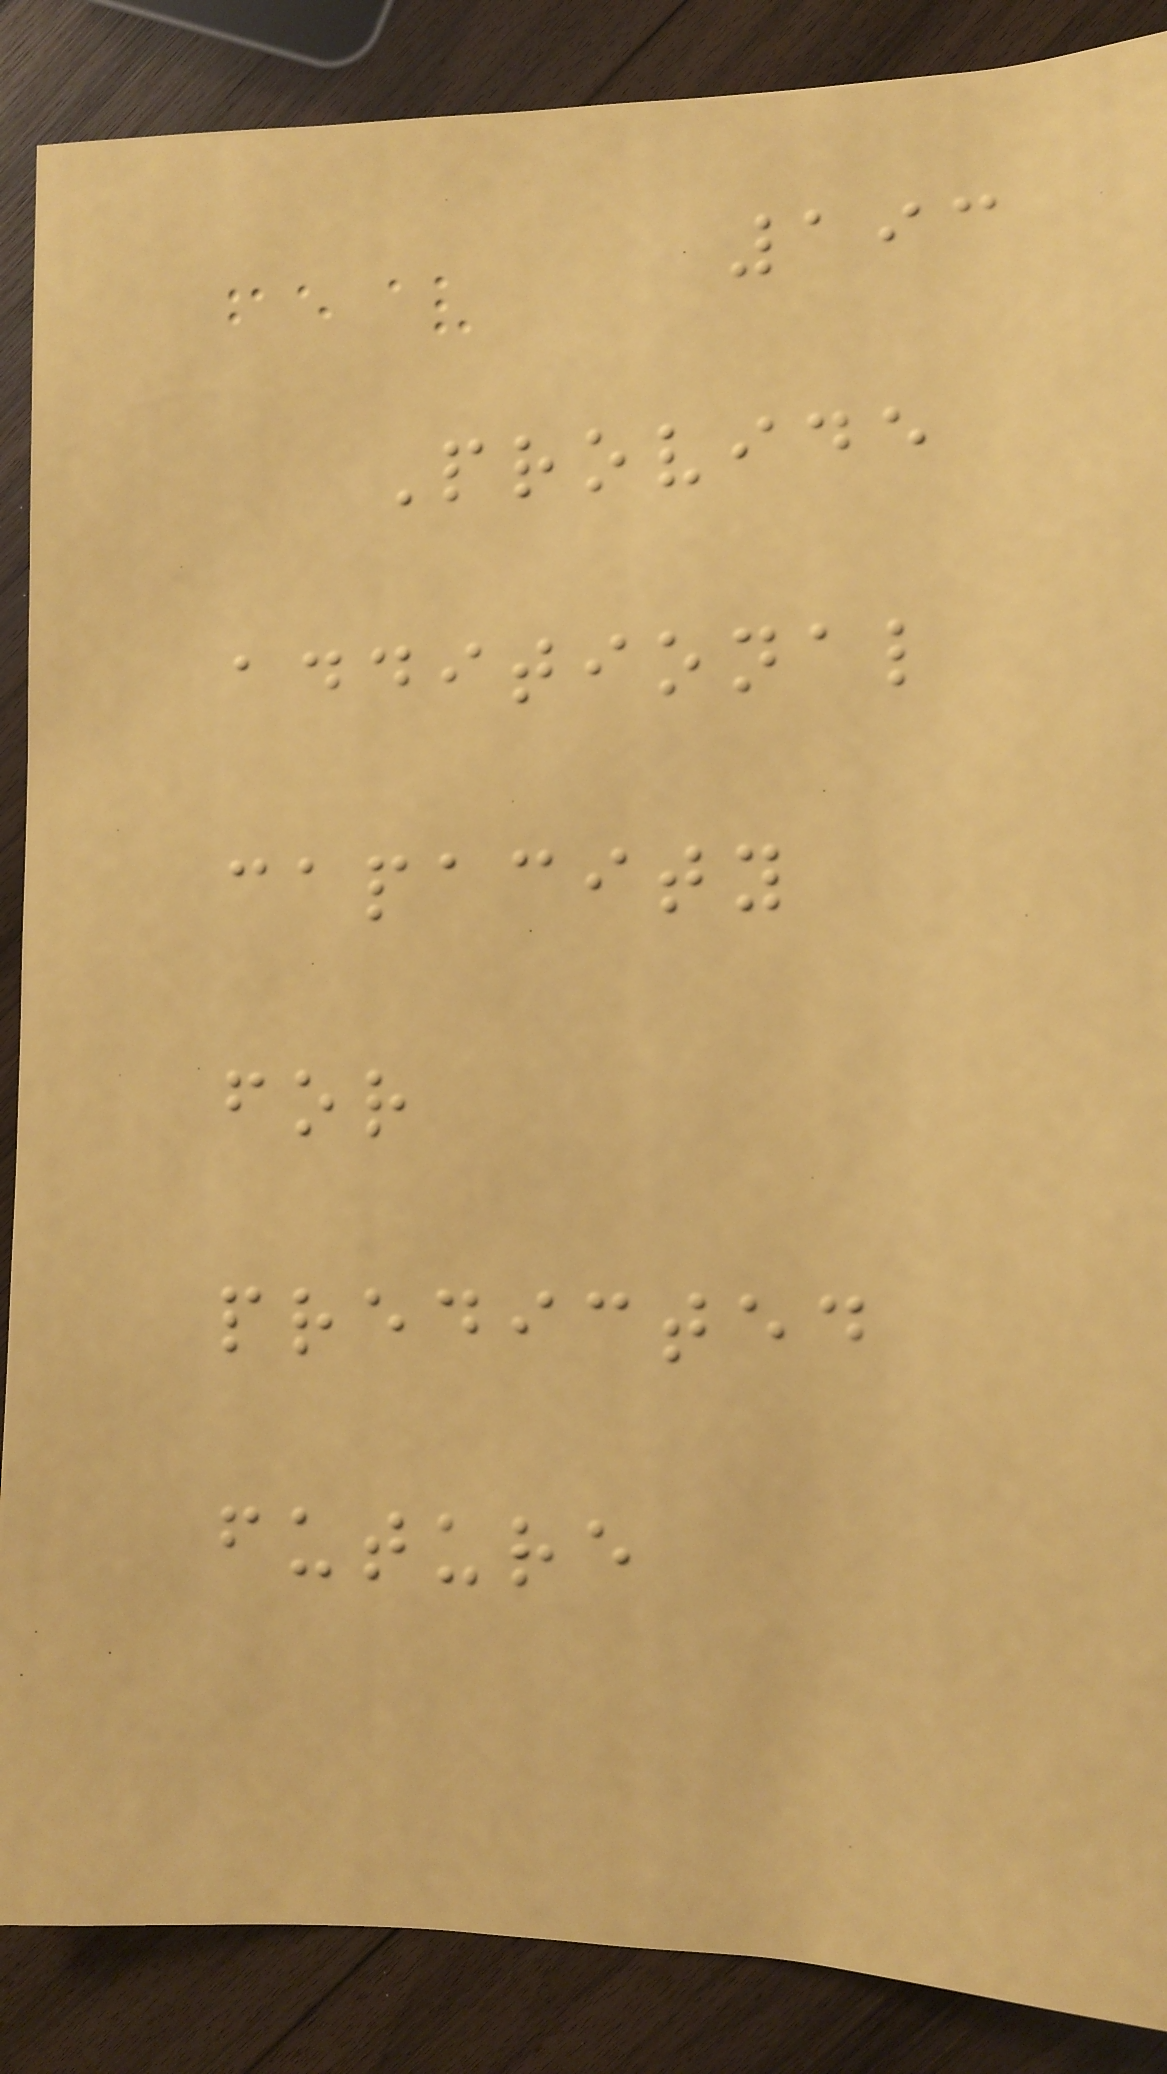193
Provide
additional
capacity
for
predicted
future
